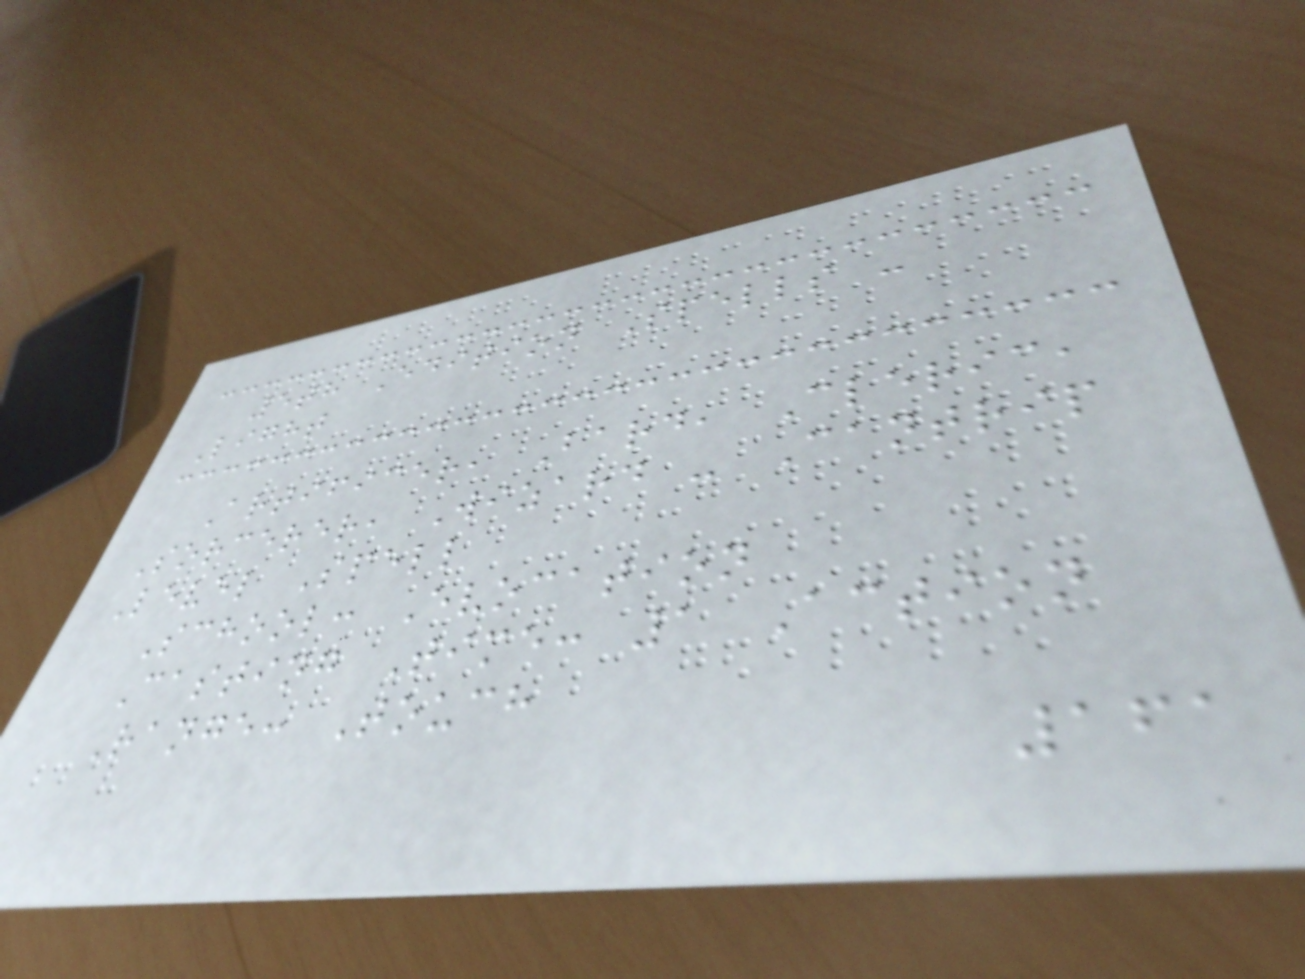5th Edition Spells -
Light
Artificer, Bard, Cleric,
Sorcerer, Wizard - Cantrip
Level Spell
School: Evocation
Casting Time: 1 Action
Range: Touch
161
